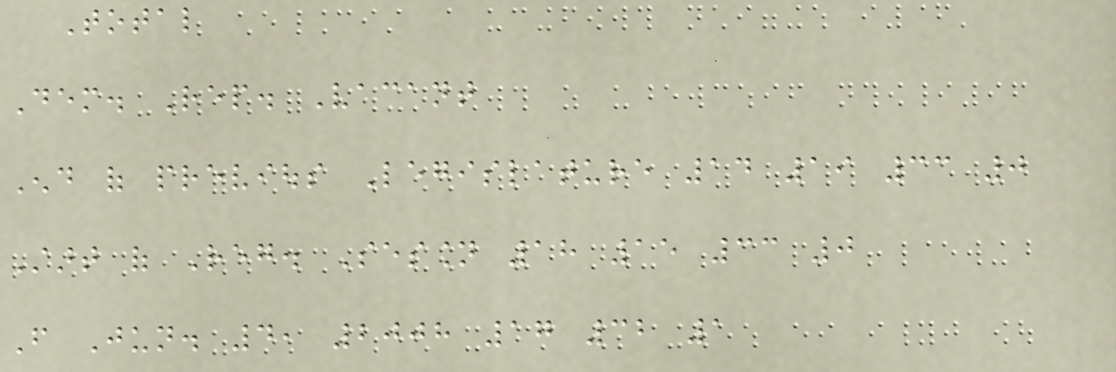Total
Dem. Rep. Vacant
End of previous Legislature 14 19 33 0
Start of Reg. Session 18 15 33 0
From Jun. 4, 2008 17 32 1
